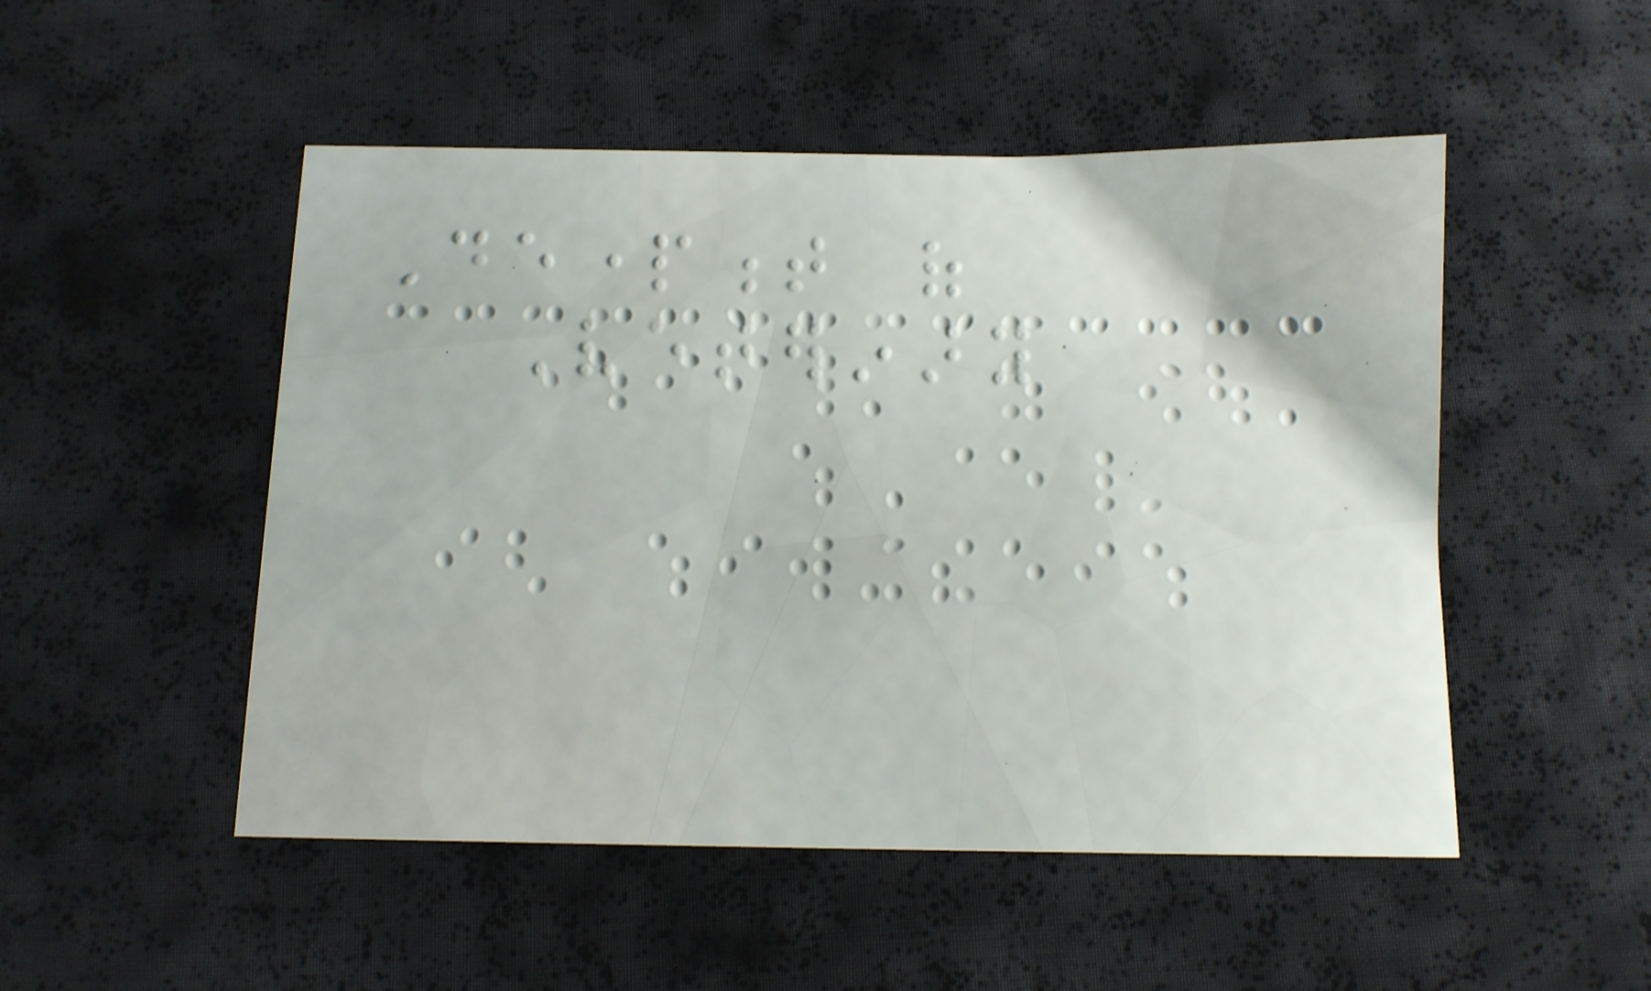Department of
Veterinary
